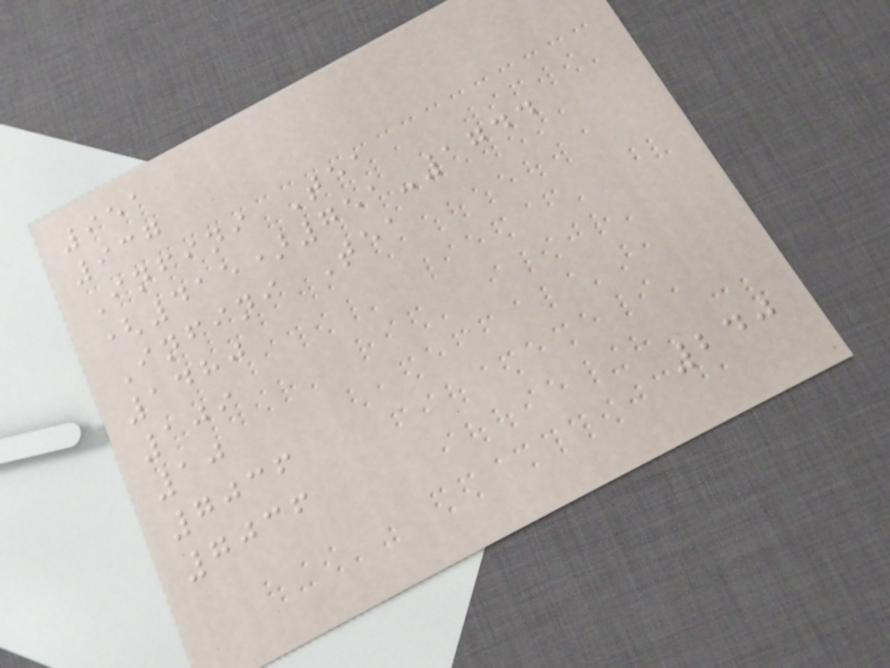951
937
Infini Tea
(415)751-1744
Infini Tea
1480
109
10
7036
7036
240
